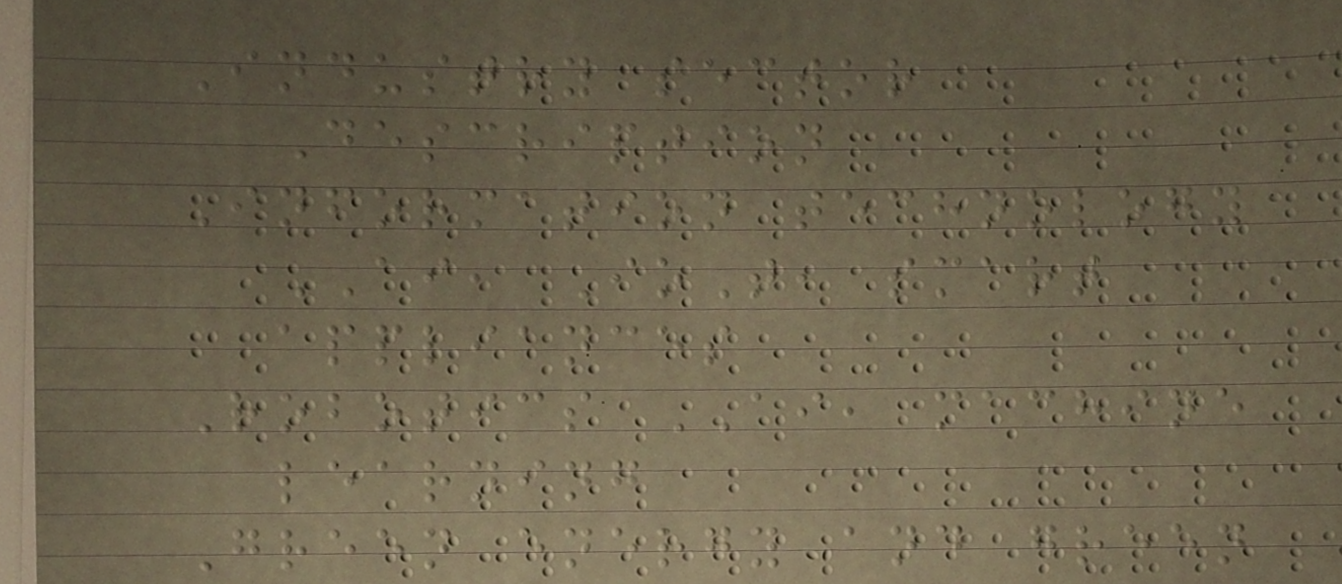Industry sector
Description
Information technology
AI, IoT, smart
appliances
Robotics AI, machine
learning
Green energy and green
